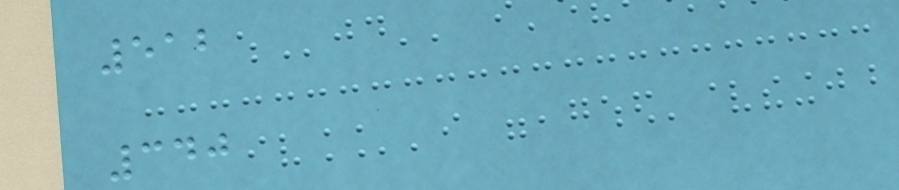512
340
